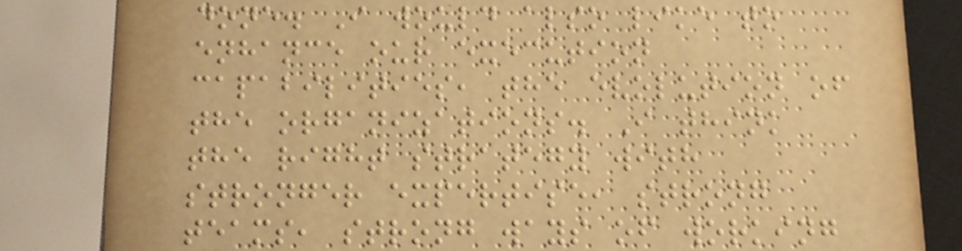done. I would also like to
enhance our execution
capabilities, the evolution of
the organizations. I think
the right strategy with
stronger expertise, strong
teams, strong ways of working
